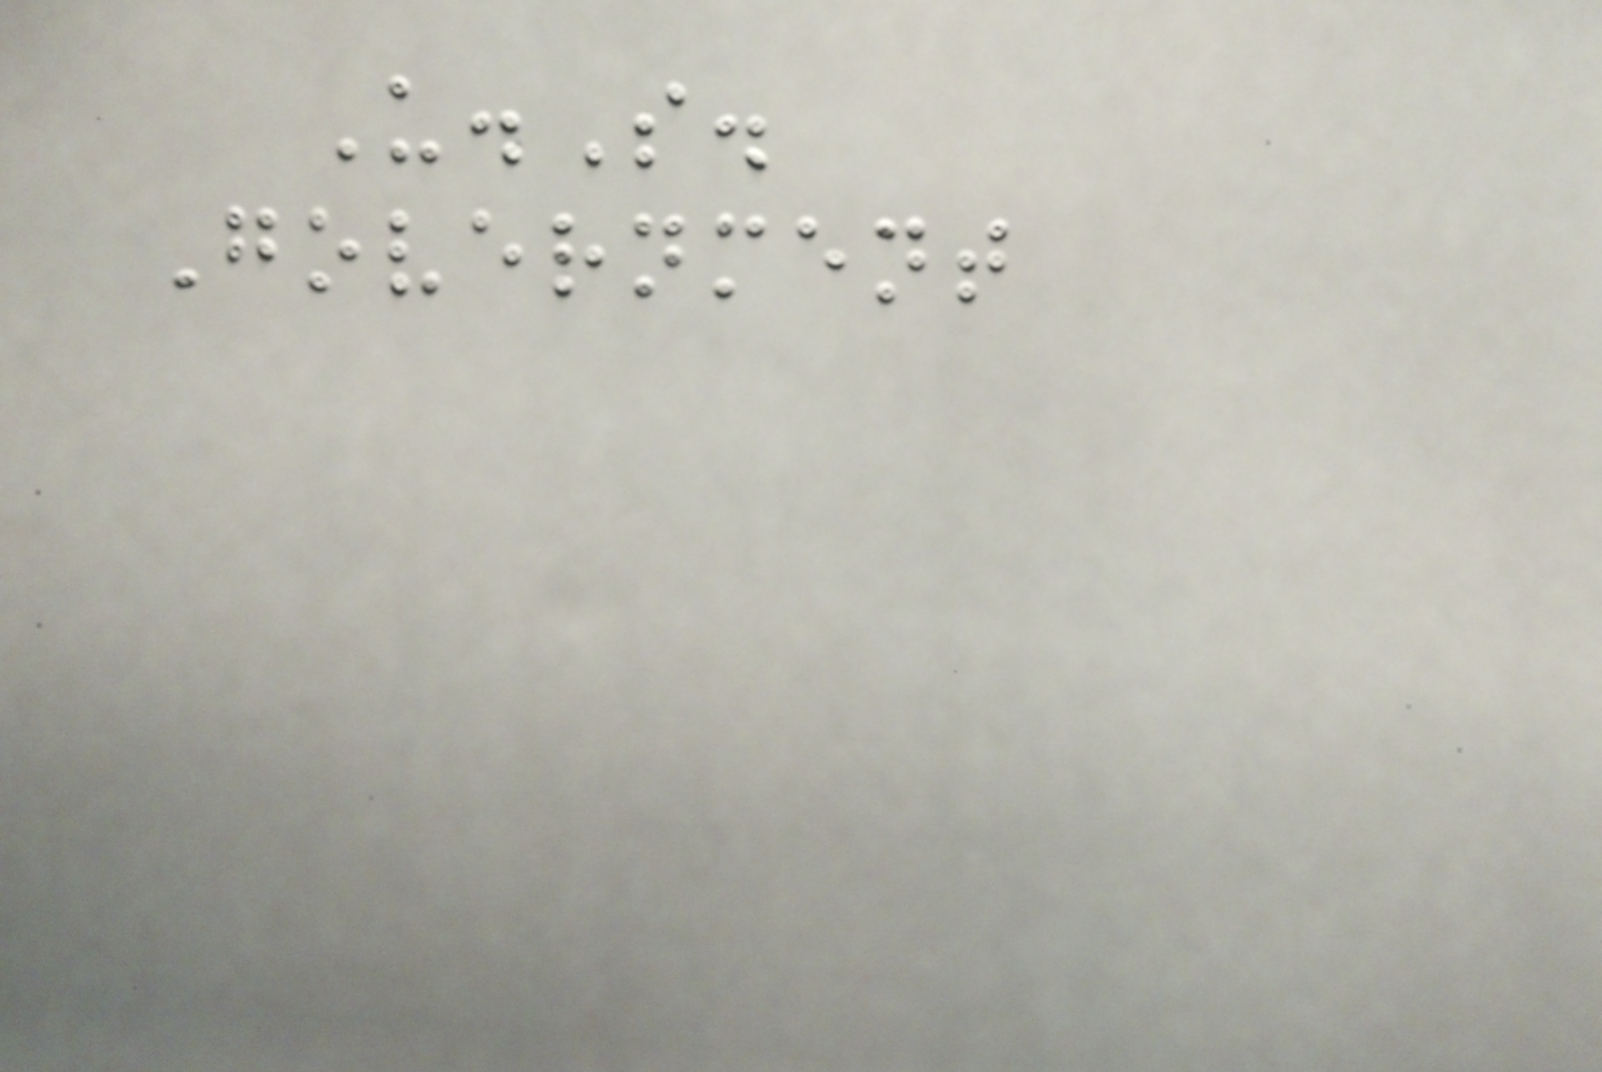U.S.
Government
